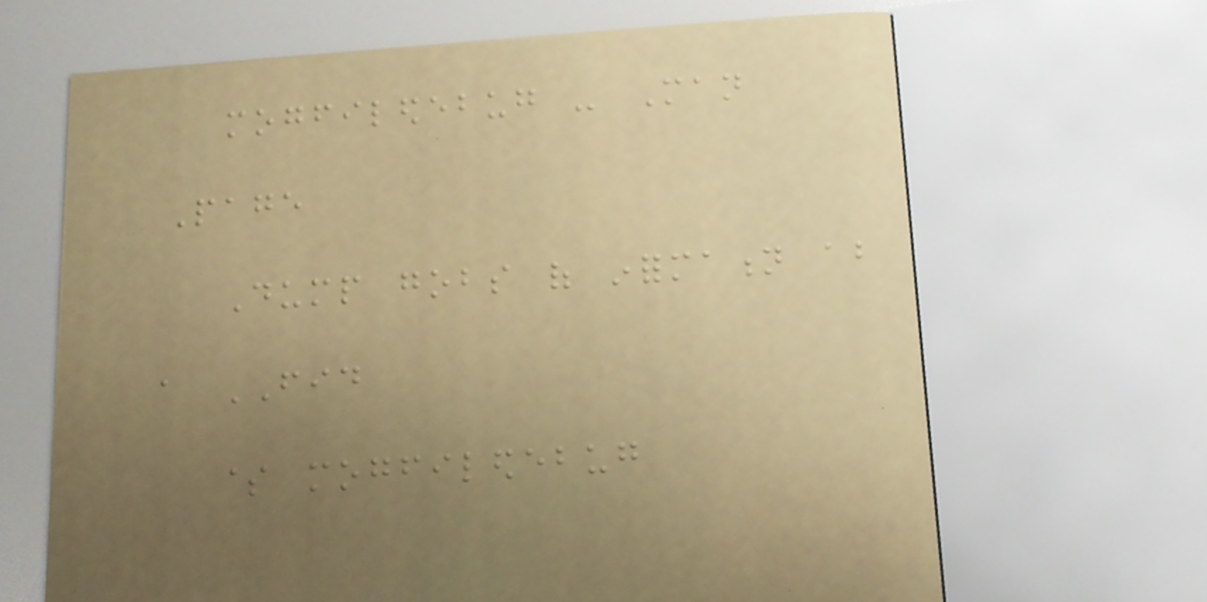mogfiledebug - Man
Page
Dump gobs of information about
a FID
$ mogfiledebug
